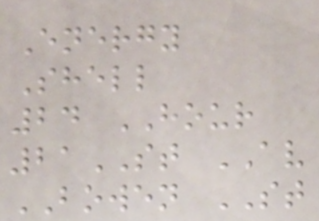Energy
Shell
24 HOUR
21ST AV
BOWEN ST
